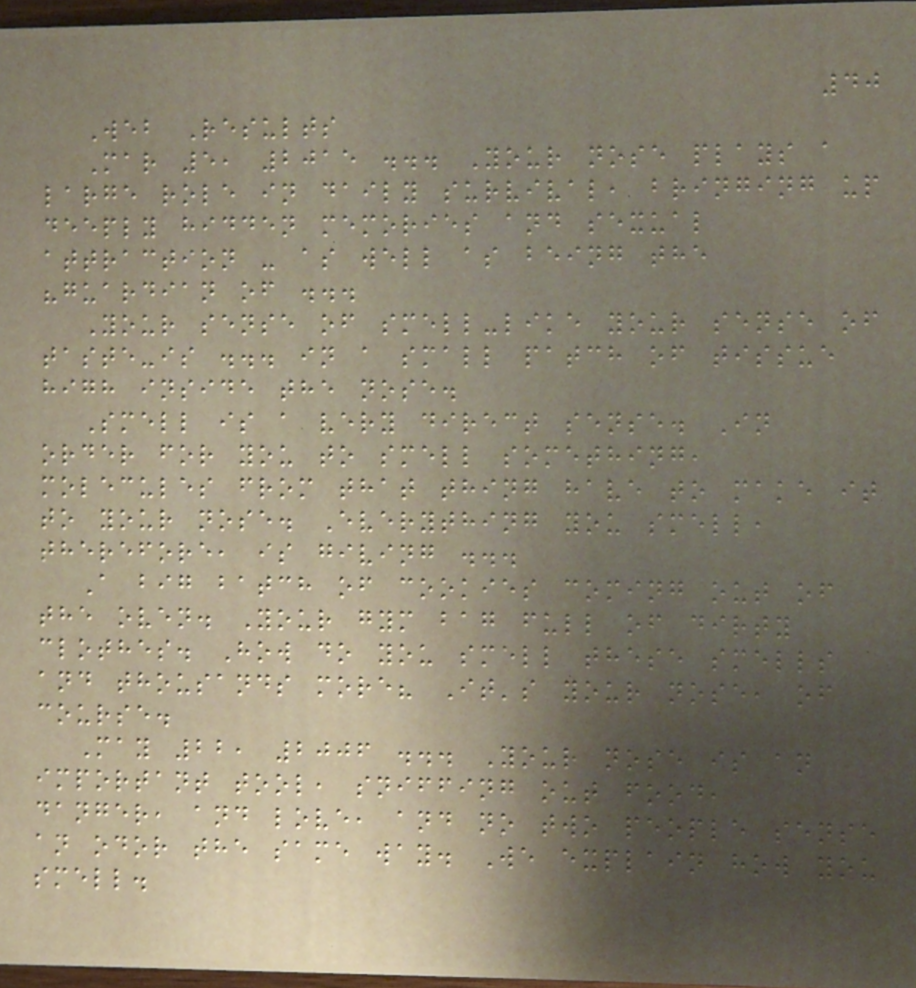40
Web Results
Mar 5, 2015 ... Your nose plays a
large role in daily survival, bringing up
deeply hidden memories and sexual
attraction - as well as being the
"guardian of ...
Your sense of smell-like your sense of
taste-is ... in a small patch of tissue
high inside the nose.
Smell is a very direct sense. In
order for you to smell something,
molecules from that thing have to make it
to your nose. Everything you smell,
therefore, is giving ...
A big batch of cookies coming out of
the oven. Your gym bag full of dirty
clothes. How do you smell these smells
and thousands more? It's your nose, of
course.
May 22, 2006 ... Your nose is an
important tool, sniffing out food,
danger, and love, and no two people sense
an odor the same way. We explain how you
smell.
